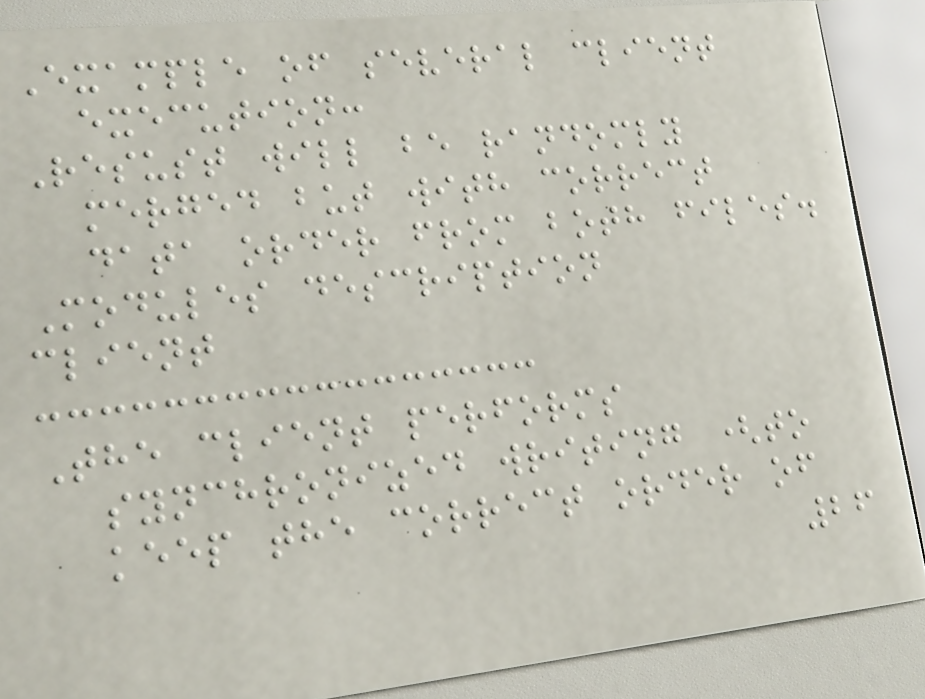Example of several client
execution:
Resust will be randomly
merged but with correct
data order from both files.
Modules description
client
The client performs
synchronized writing (to
keep the correct order of
26
